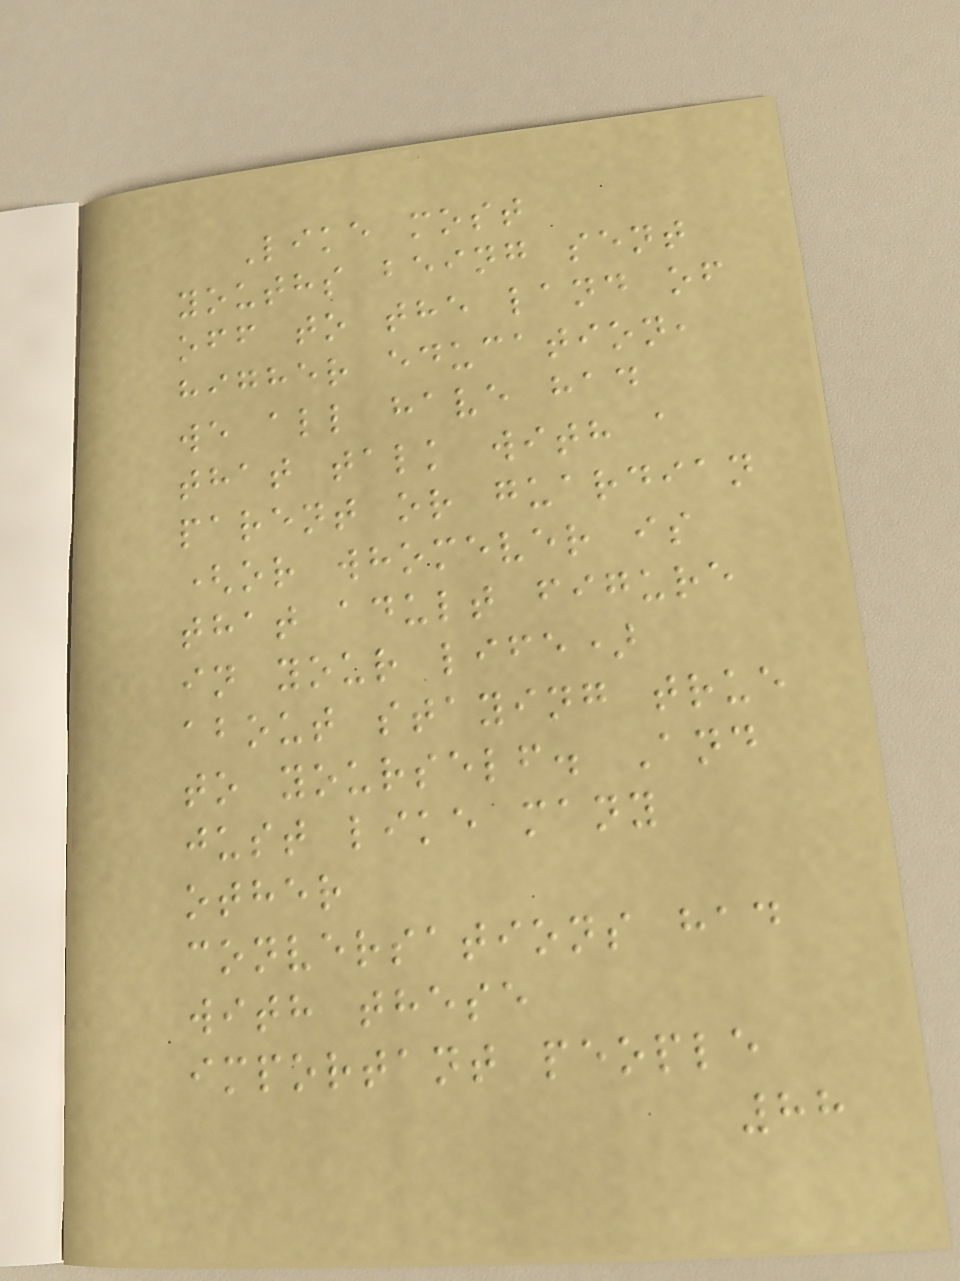Like most
youths being sent
off to the land of
higher education,
we all have had
that talk with a
parent or guardian
(or whomever is
that adult figure
in your life)
about staying true
to yourself. And
just like many
other
conversations had
with these
important people
88
